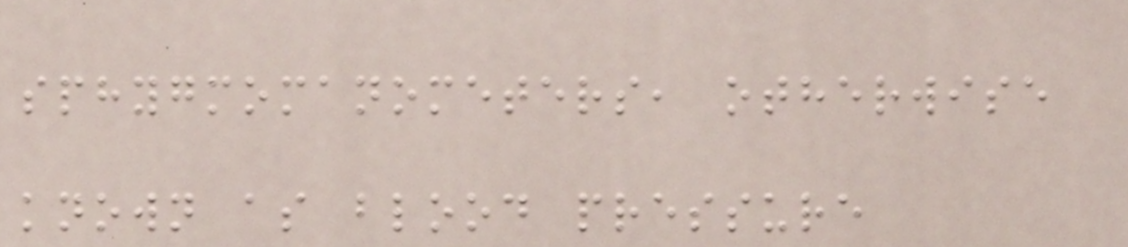sphygmomanometers, otherwise
known as blood pressure
